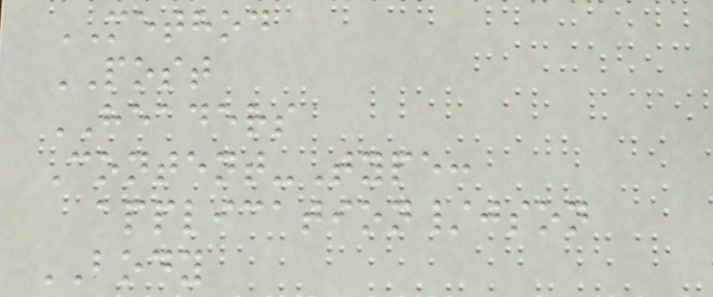METHOD
POST
HEADERS
Content-Type:
application/json
BODY
